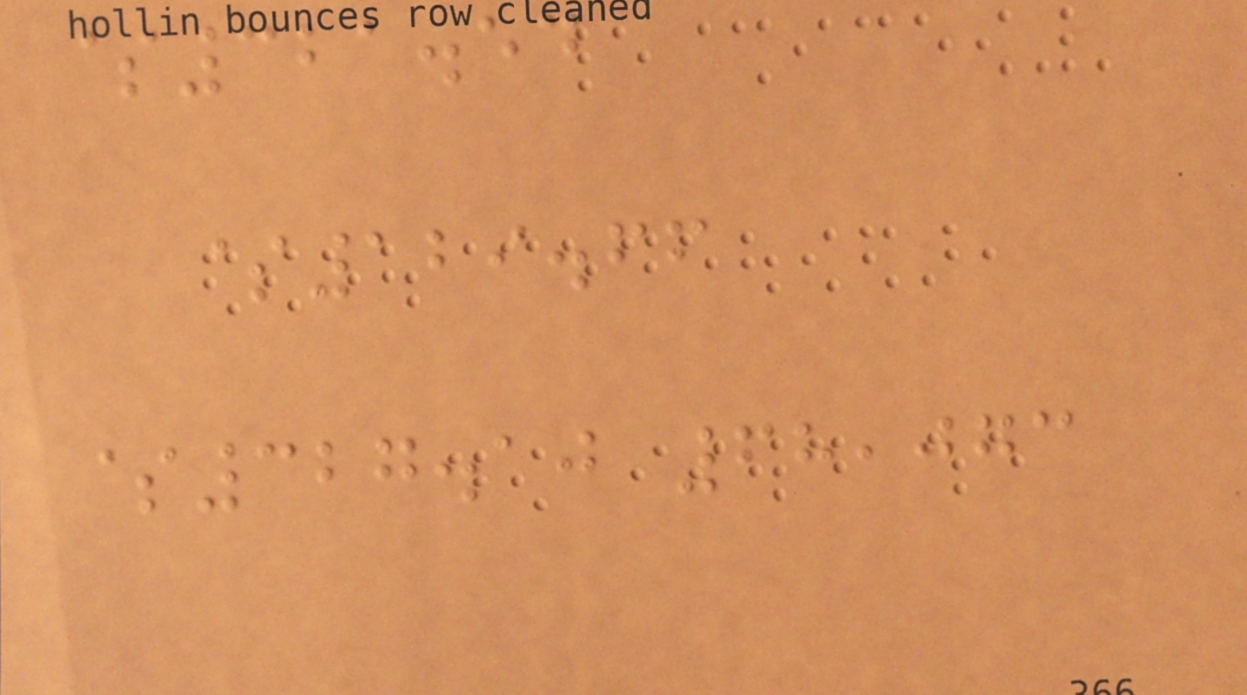$321.54
$129.66
$327.10 68,073
